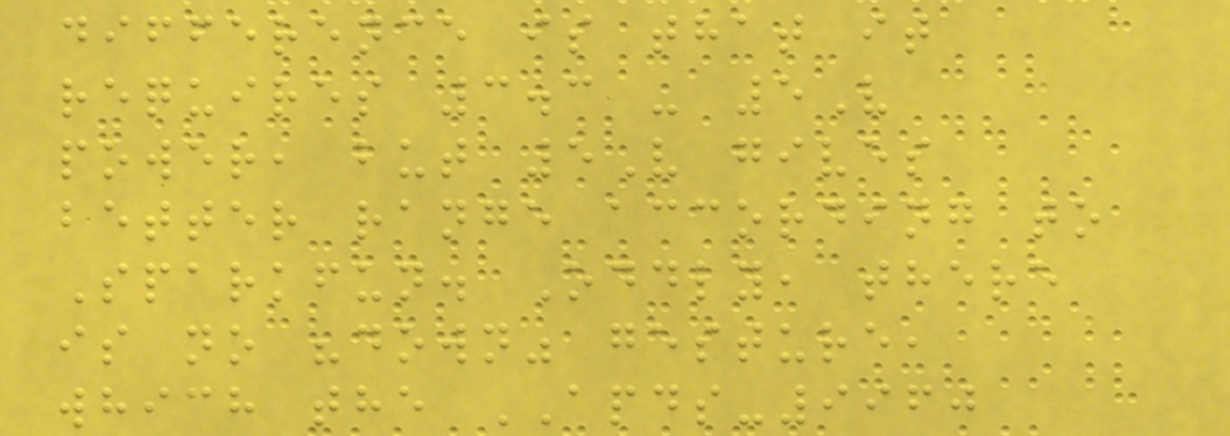difference is that it
requires 3.3 - 5V
power, but 5V gives
better range according to
Sparkfun. Oddly, there
is no "down" gesture,
which the APDS-9960
